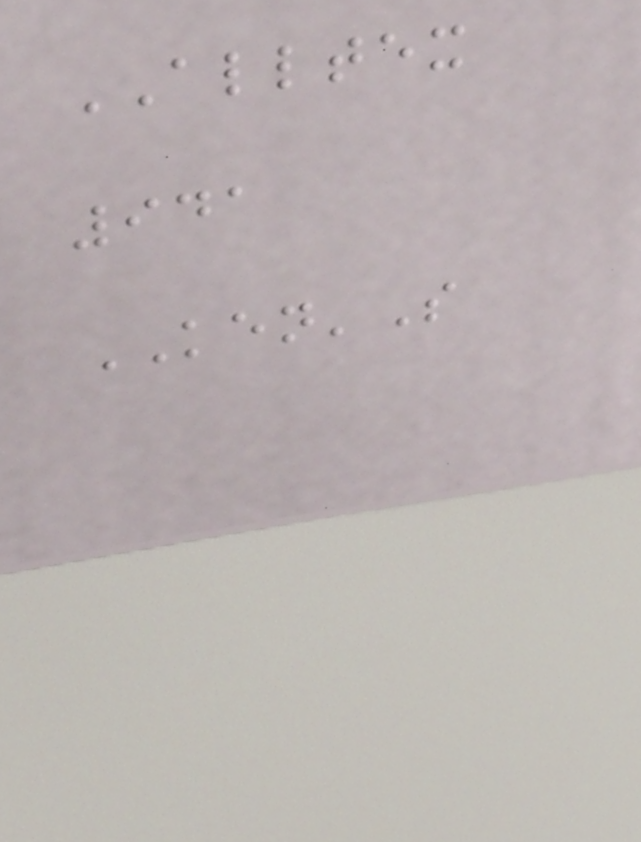ALLTEX
941
KEN'S
